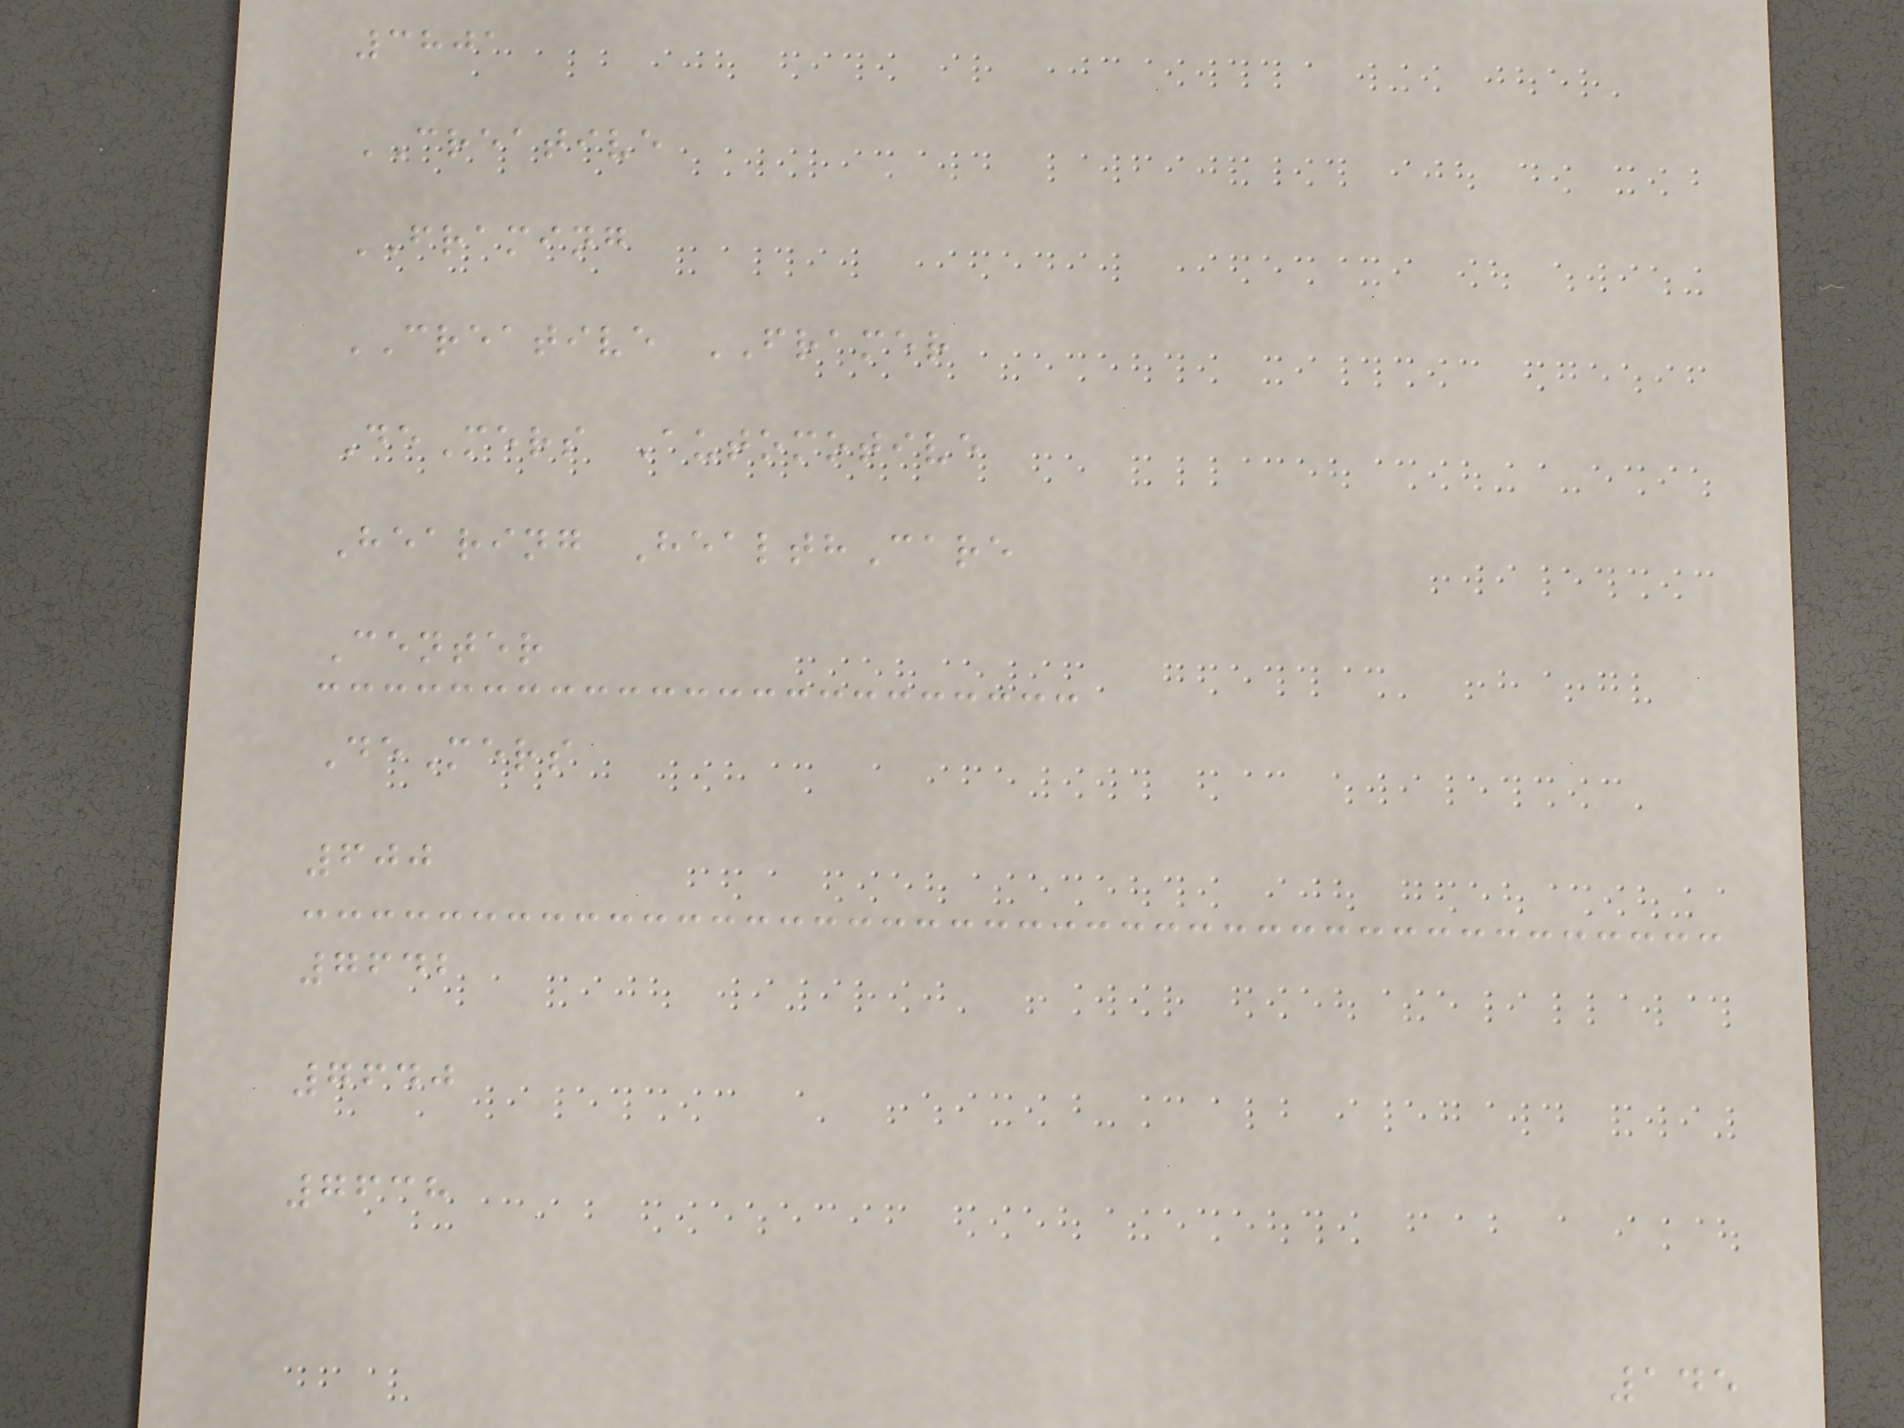3801
CREATIVE
FRAMING
CREATIVE FRAMER
DeMers Automotive
Hearing HealthCare
Center
DeMers
600
7642
7640
7638
145
